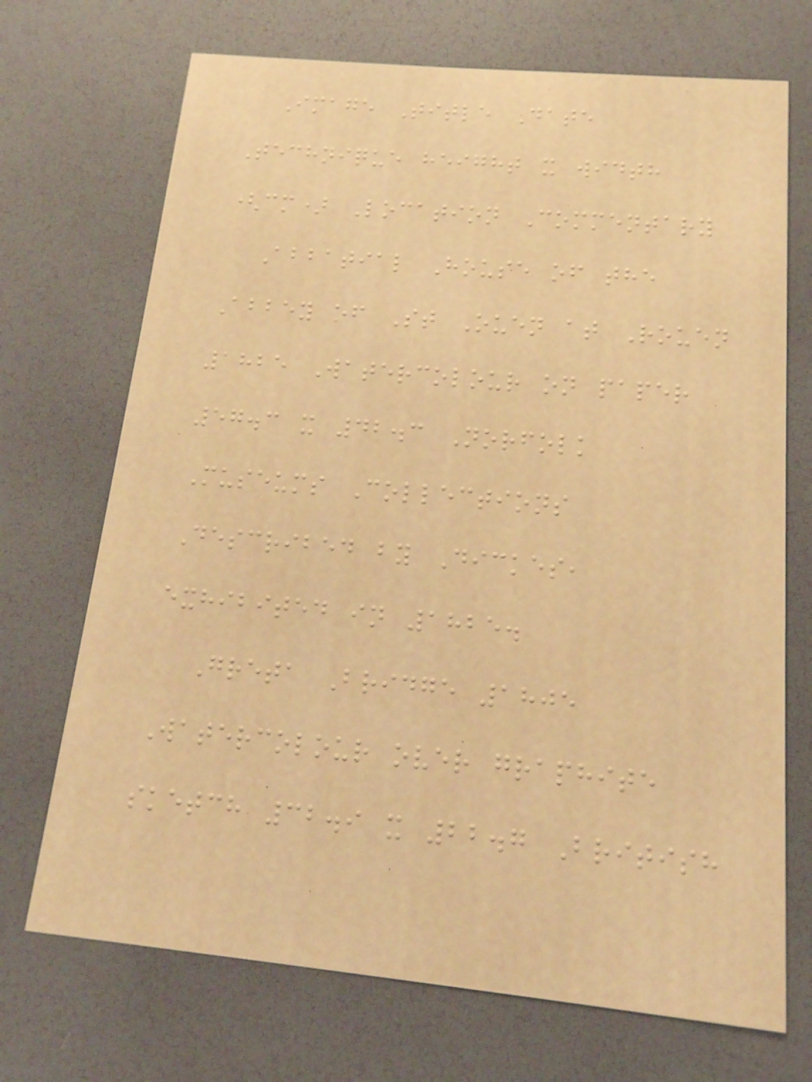Image Title Date
Technique height x width
(cm) Location Commentary
Abbatial House of the
Abbey of St Ouen at Rouen
1825 Watercolour on paper
57.3 x 42.3 Norfolk
Museums Collections
Described by Dickes,
exhibited in 1825.
Greta Bridge 1805
Watercolour over graphite
sketch 32.9 x 22.7 British
